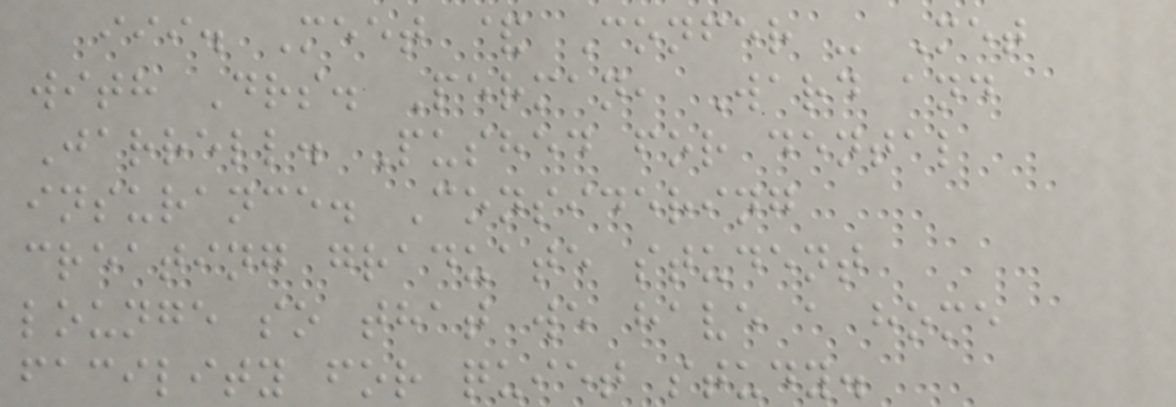iii. Meet & Confer - Met
with Drs. Perman, Ward and
Jarrell. Pushed for dental
insurance. Considering
creating graduate student
lounge so that we have a home
facility for quiet study.
